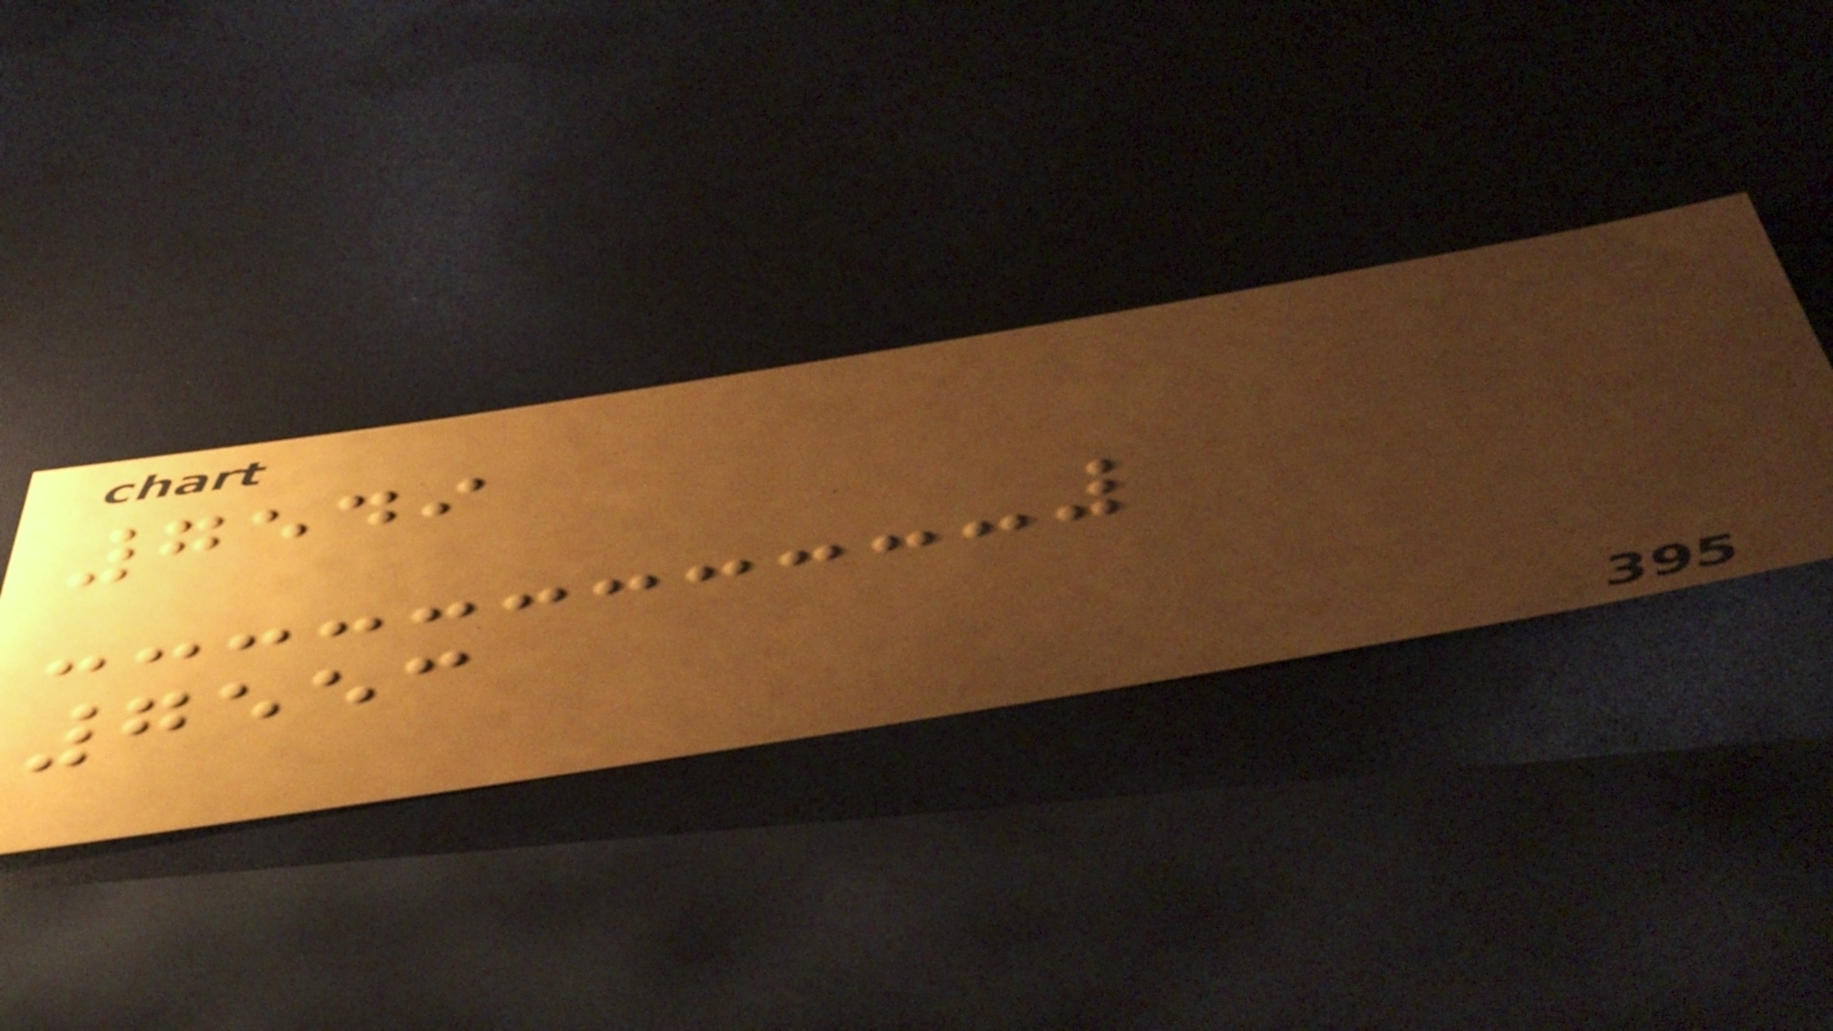7549
7553
